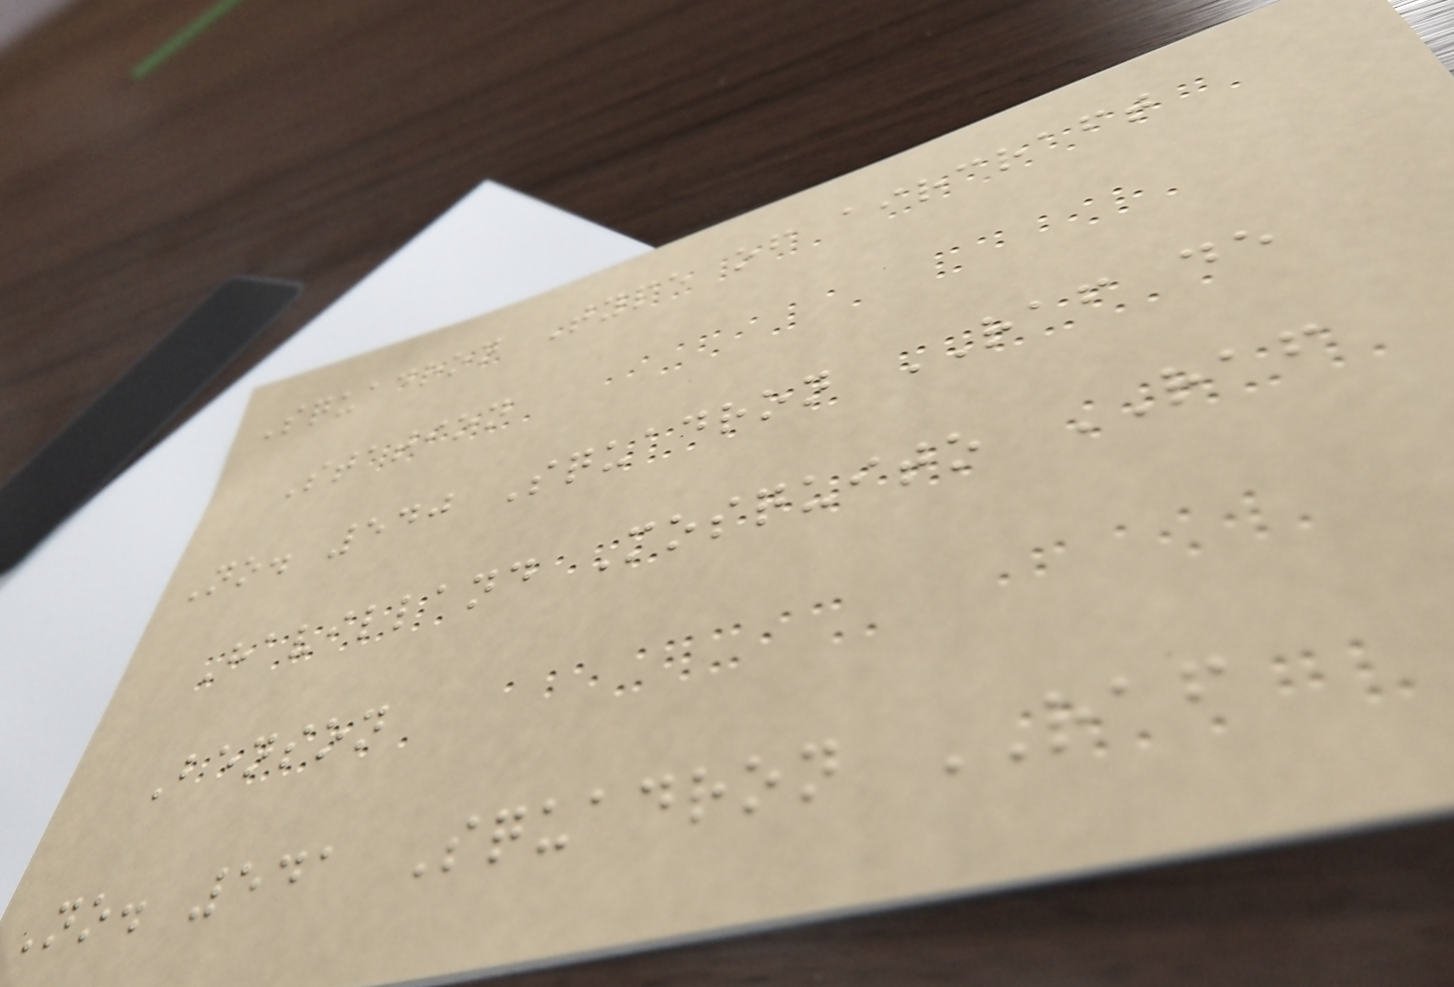Squadron Type of aircraft
Station
No. 540 Squadron RAF de
Havilland Mosquito RAF
Benson
No. 541 Squadron RAF
